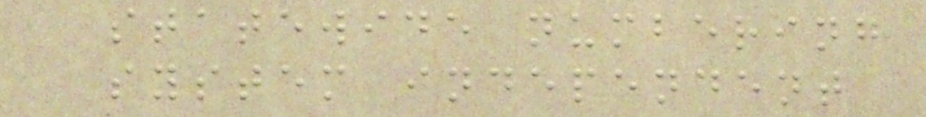statewide numbering
system independent
